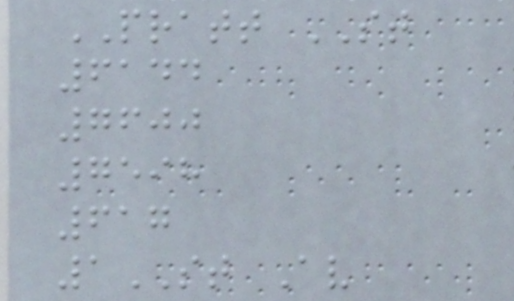PRATT ST
6144
7600
7598
617
1ST Av
